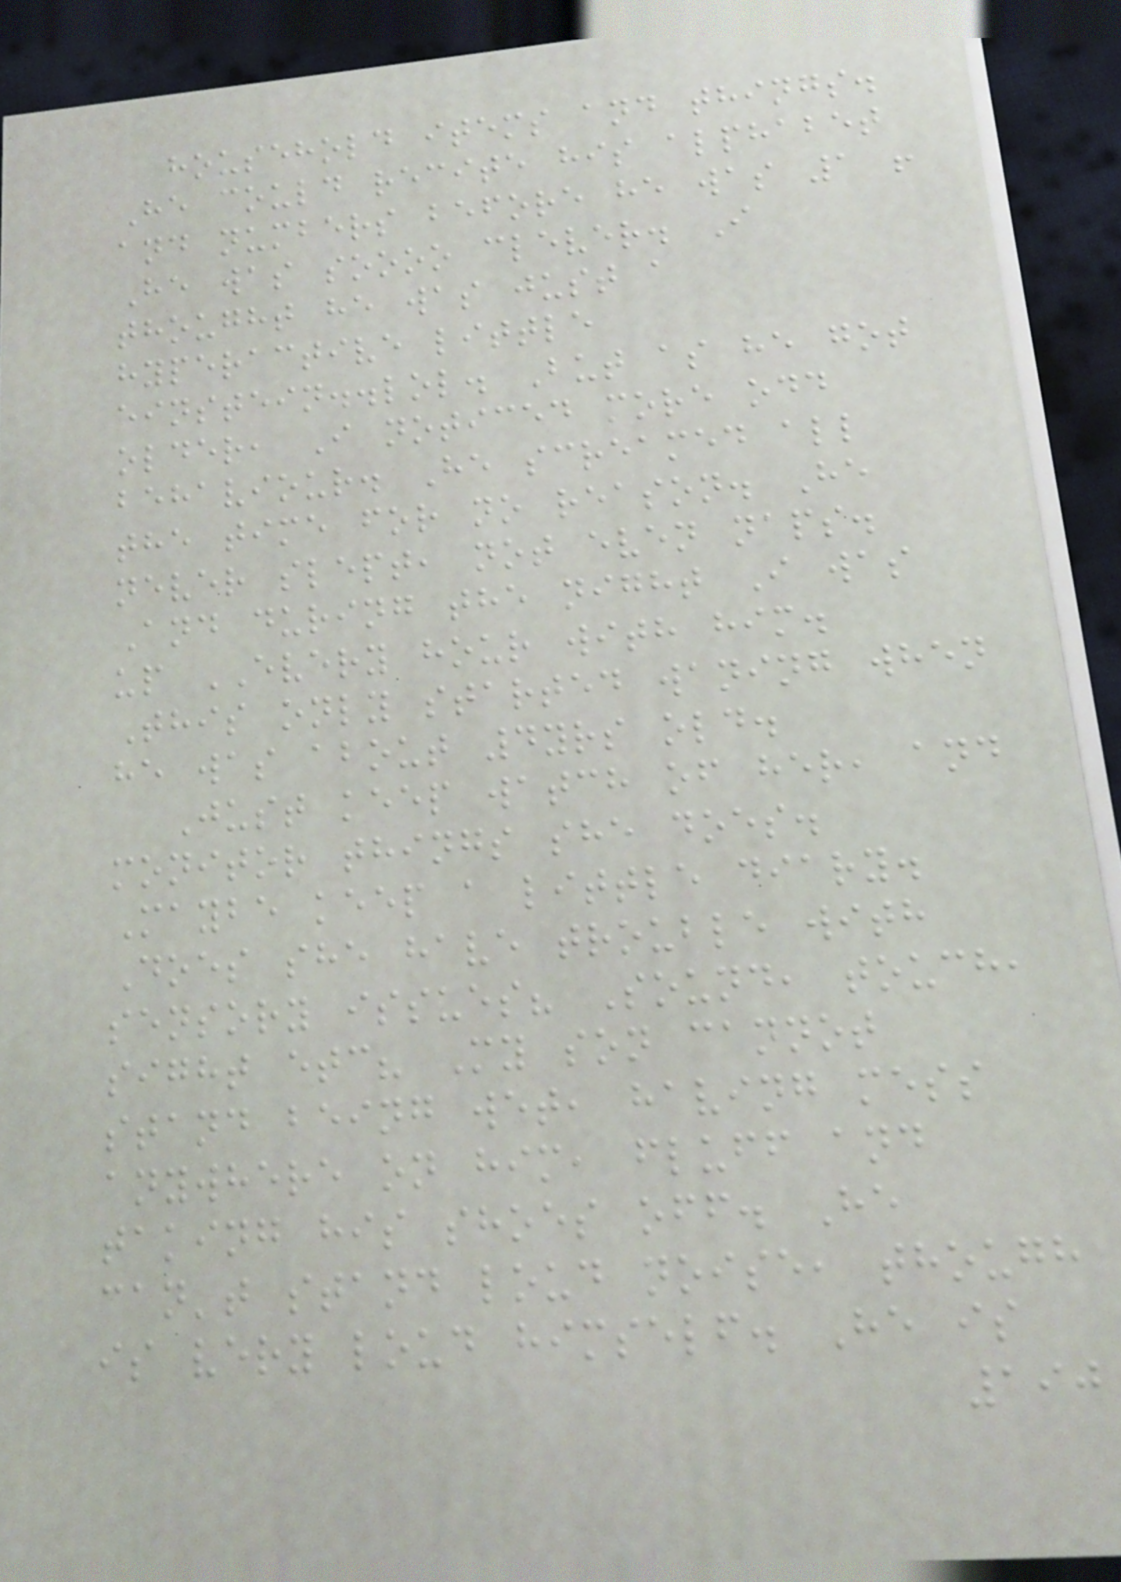household items and things.
He could recite his alphabet
and numbers before he was 1 !
He was soooo clever. I
thought he was just a
hyperactive little
einstein..lol. But as he got
older, I noticed more odd
behaviour. He screamed all
the time for no reason. He
never slept, not even naps.
And during the night I was
up EVERY hour with him.
This only started waning when
he was about 4yrs old.
Just keep watch of her, and
monitor things she does.
Maybe keep a little diary.
Does she have trouble with
sensory issues? Sound, touch,
sight etc? My son cannot
stand being wet, having mess
anywhere on him, fluff and
taking his shoes off. He
can't stand loud noise, though
is very loud himself. He is
190
